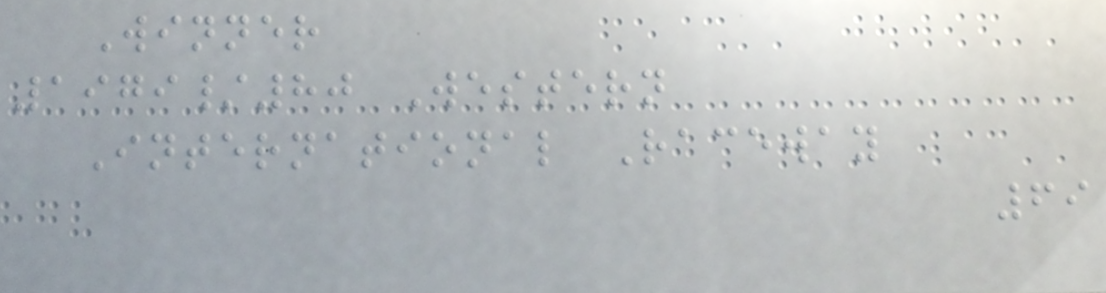Winner
1979/80 Western
International Raceway
69
